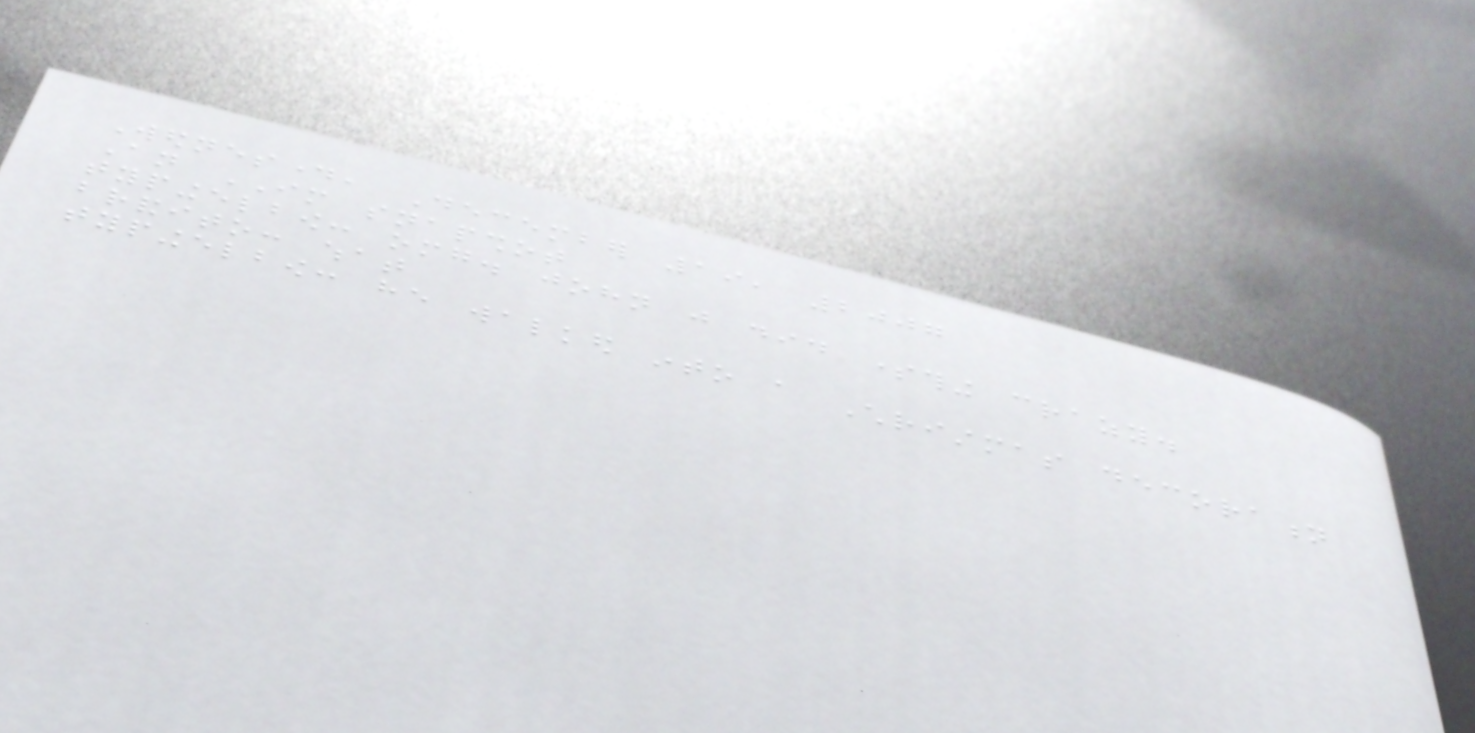Wednesday, December 19, 2007
An IM snapshot
typingelbow: omg. john just did something crazy.
brandito: what
typingelbow: he walked into a Christmas decoration
